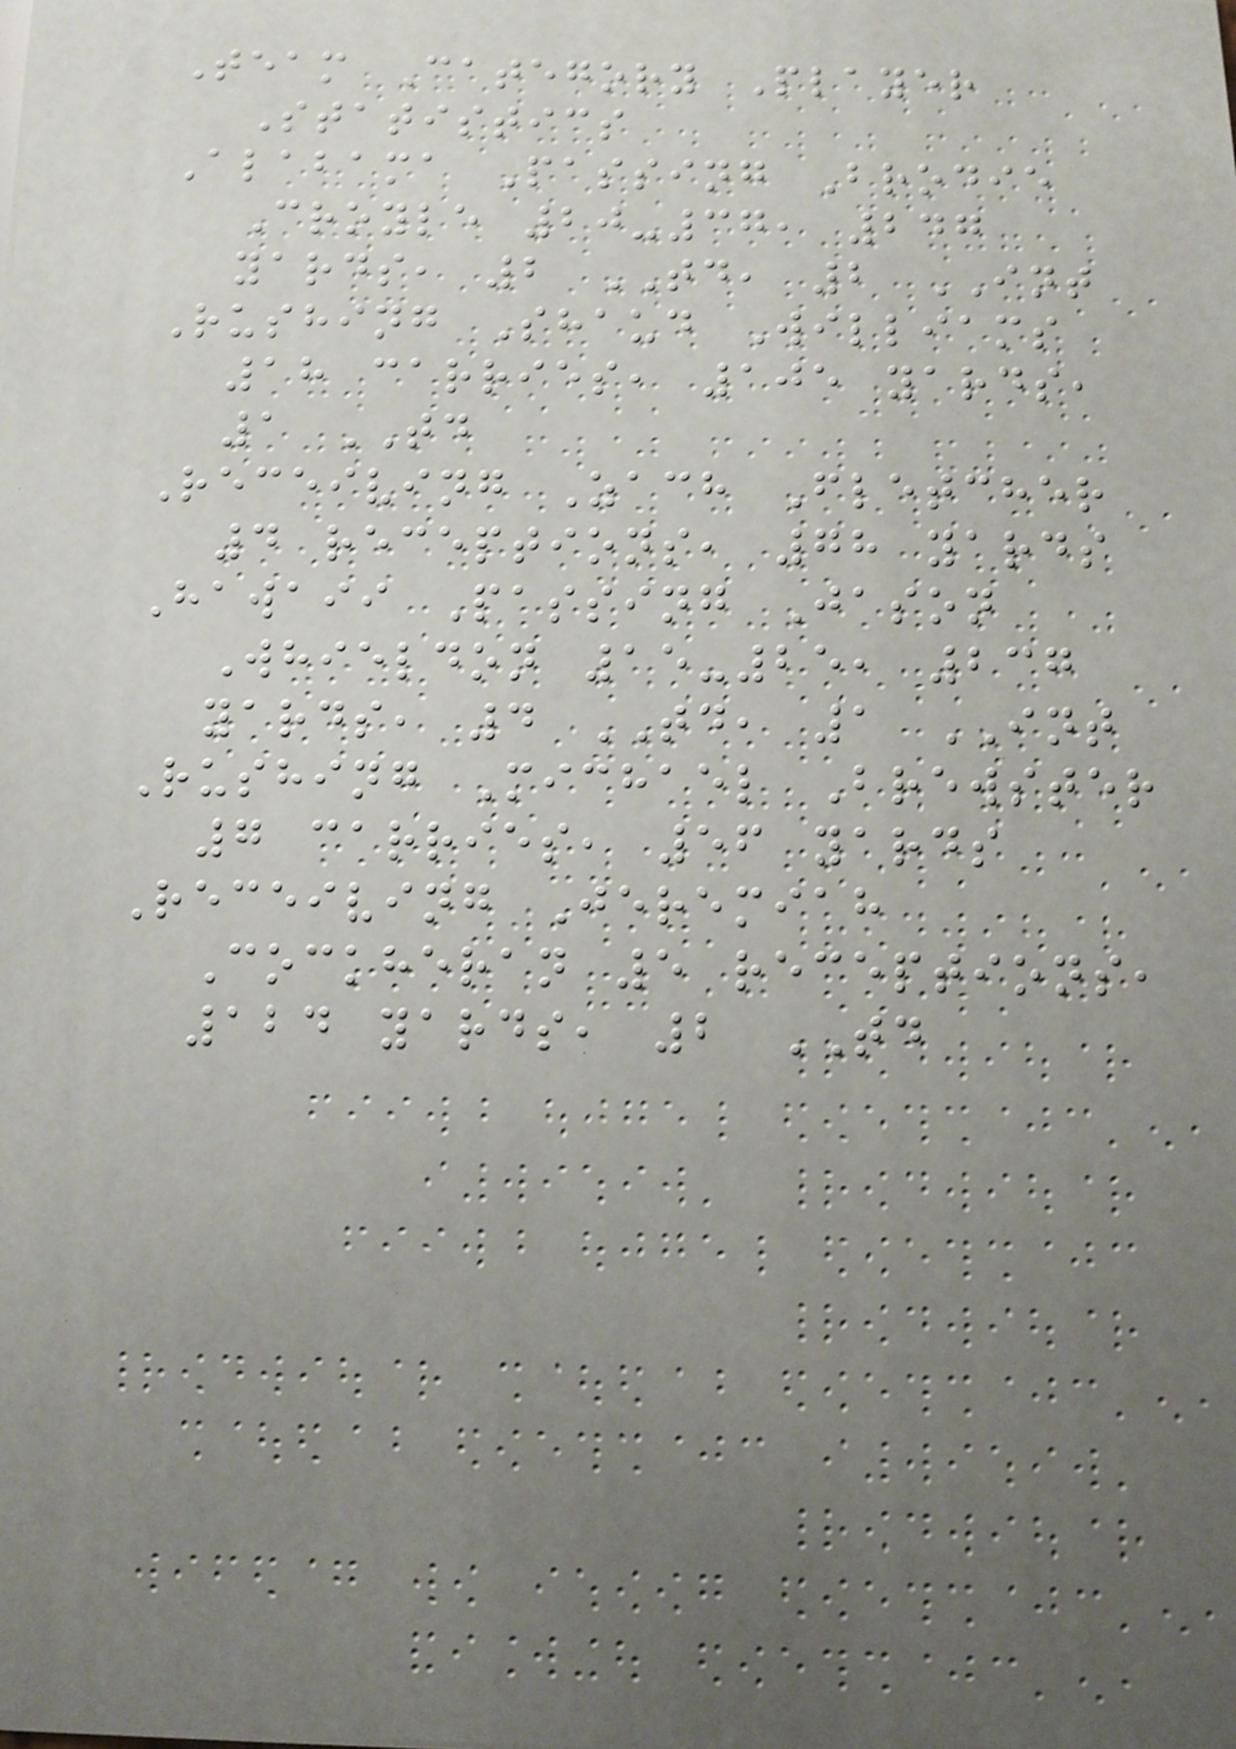Team Category Player
Statistics
Alabama Passing Brodie
Croyle 20-37, 247
yards, 2 TD, 2 INT
Rushing Shaud Williams
18 carries, 105 yards,
1 TD
Receiving Zach Fletcher
4 receptions, 78 yards
Hawaii Passing Jason
Whieldon 15-25, 237
yards, 4 TD, 1 INT
Rushing Michael Brewster
7 carries, 56 yards
Receiving Jeremiah
Cockheran 5 receptions,
124 yards, 2 TD
